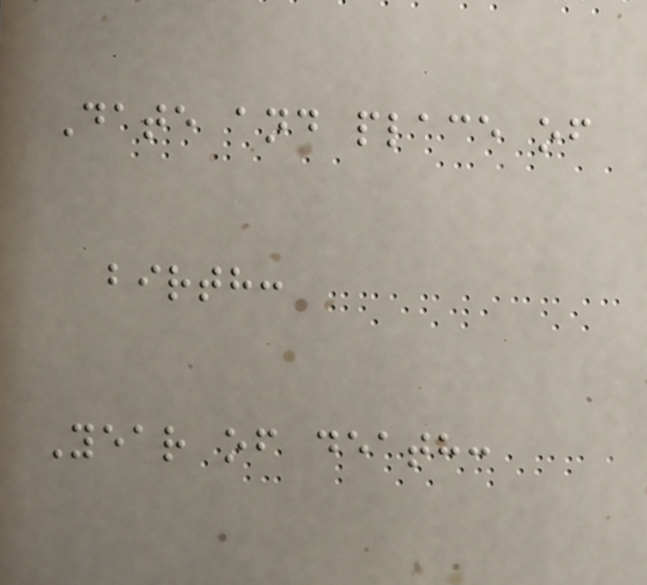Date and place of
birth:
Year of death:
